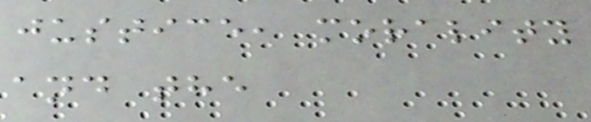justice, morality
and the
